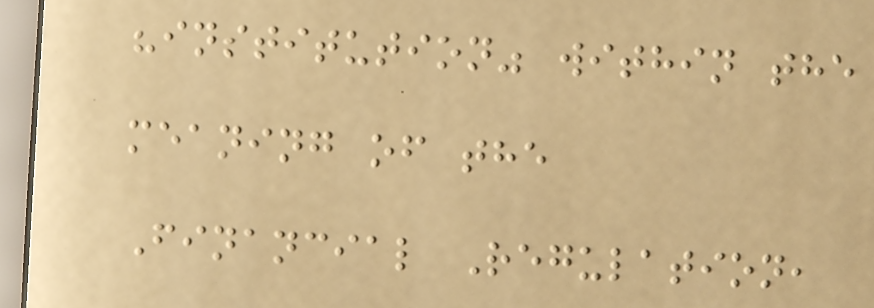"institution" within the
meaning of the
Financial Regulation,
